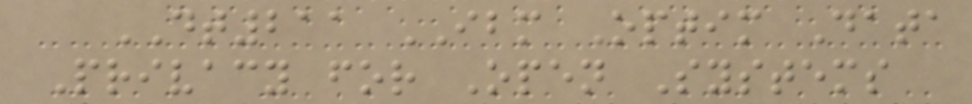DT211 IBM Optim Data
Privacy for Open Systems
